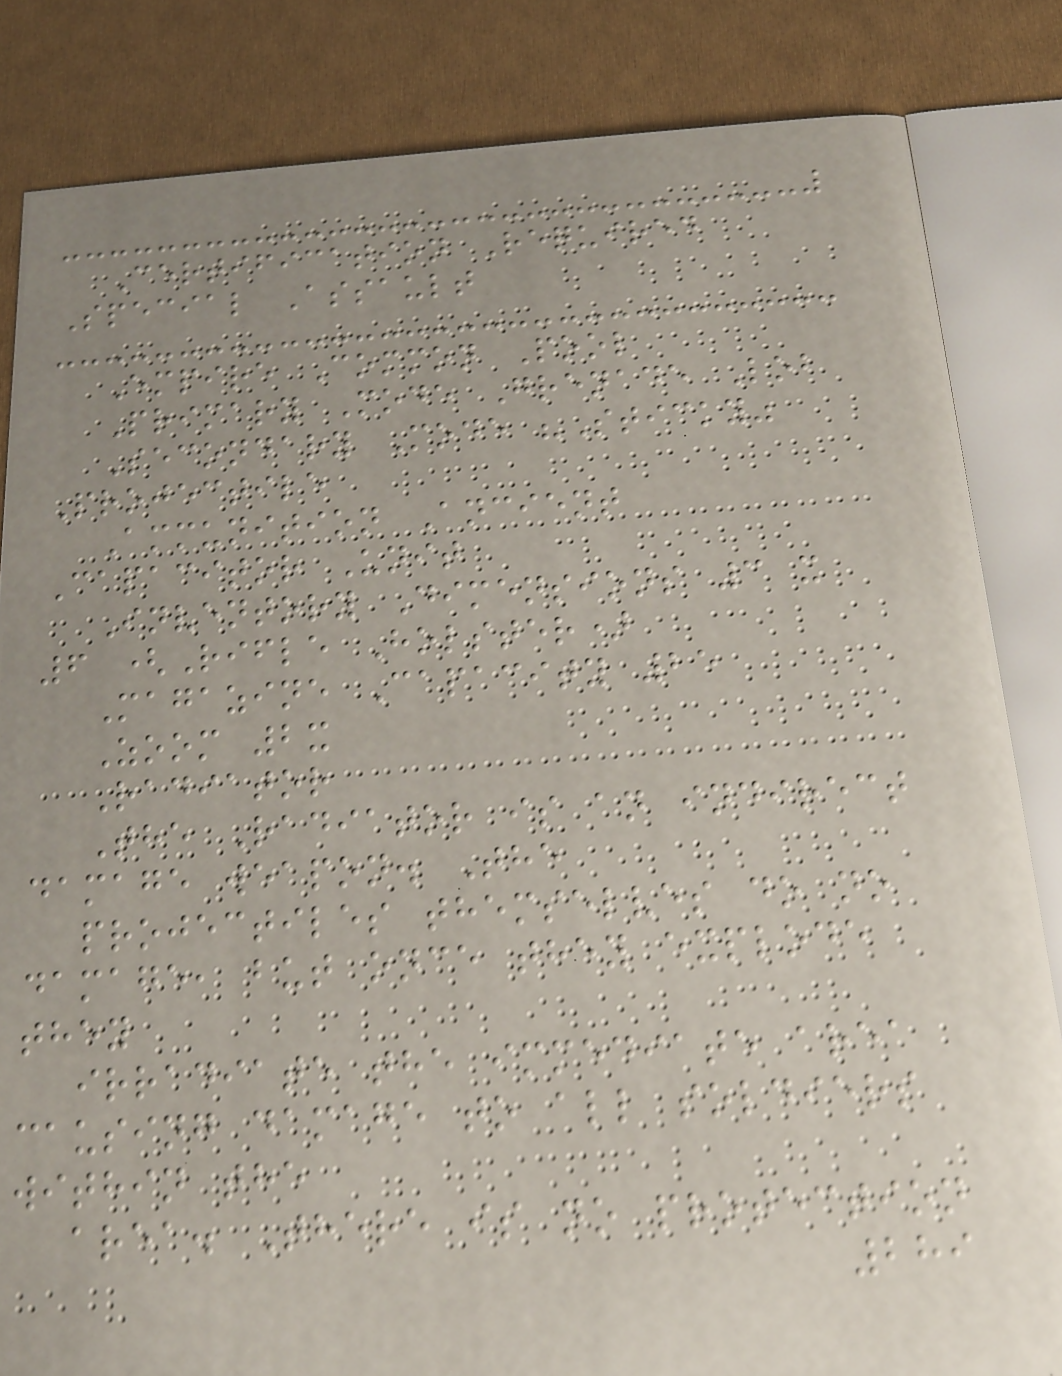Certification Required
Special Assault
Empire Common Pool
Primary Mode Grenade Lob
Secondary Mode "Sticky"
Projectile
Ammunition Ancient
Capacitor Unit
Inventory Dimensions 3 x
6 (Rifle Holster)
Magazine Capacity 25
Zoom 2x
Radiator
The Radiator is an indirect
damage weapon. The
projectiles themselves do no
damage, but once they explode
they
irradiate the immediate area
causing damage to all soldiers
within the
area. There is no protection
289
